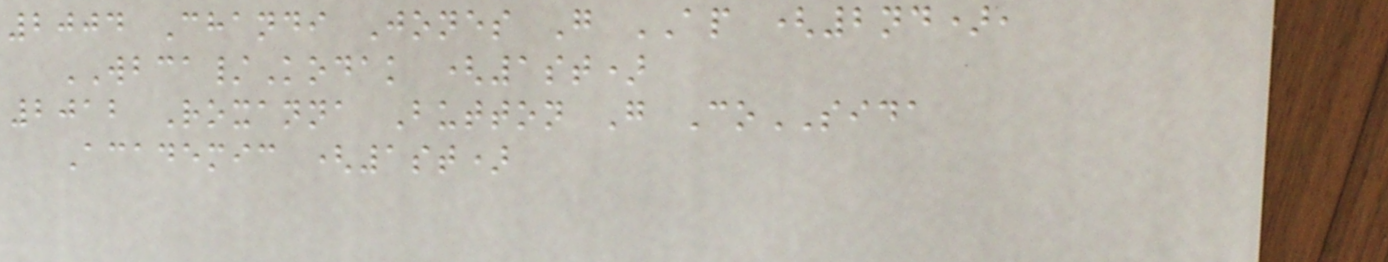2004 Chandi Jones G AP (2nd),
WBCA/Kodak (1st)
2012 Roxanna Button G CoSIDA
Academic (1st)
